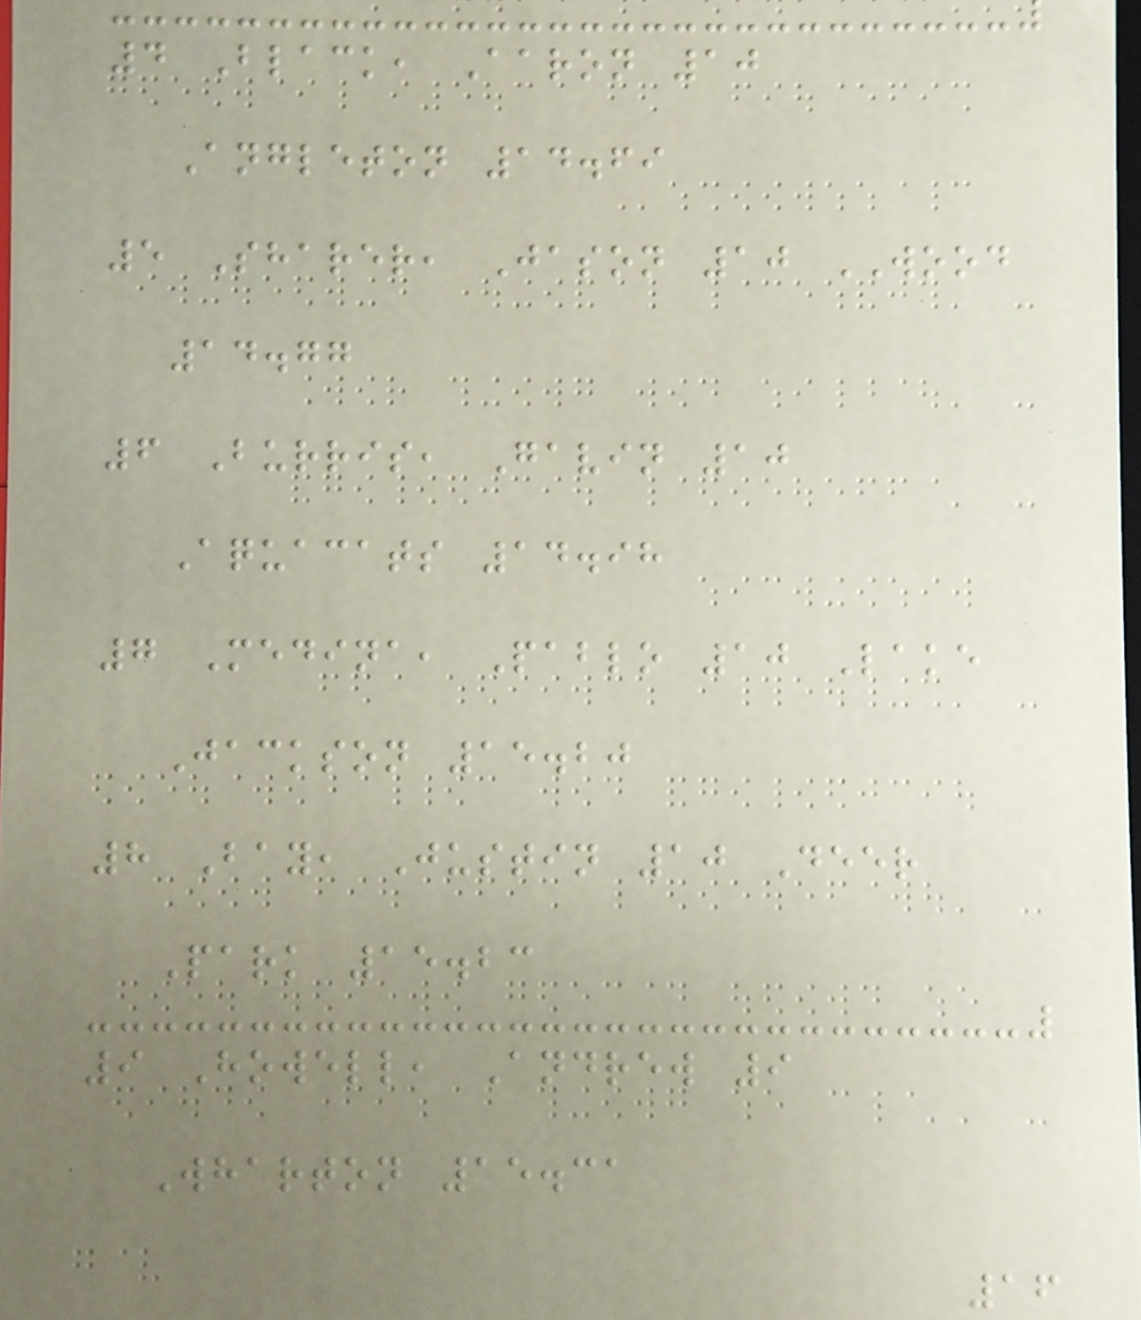4 Black, Aaron 10
Angleton 14.69
5 Sharer, Jason 10 WOOD
14.77
6 Burris, Gavin 10
Aquacats 14.98
7 Medina, Pablo 10 Lake
Jackson 15.20
8 Bay, Justin 10 Deer
Park 15.23
9 Howell, Andrew 9
Wharton 15.31
16
